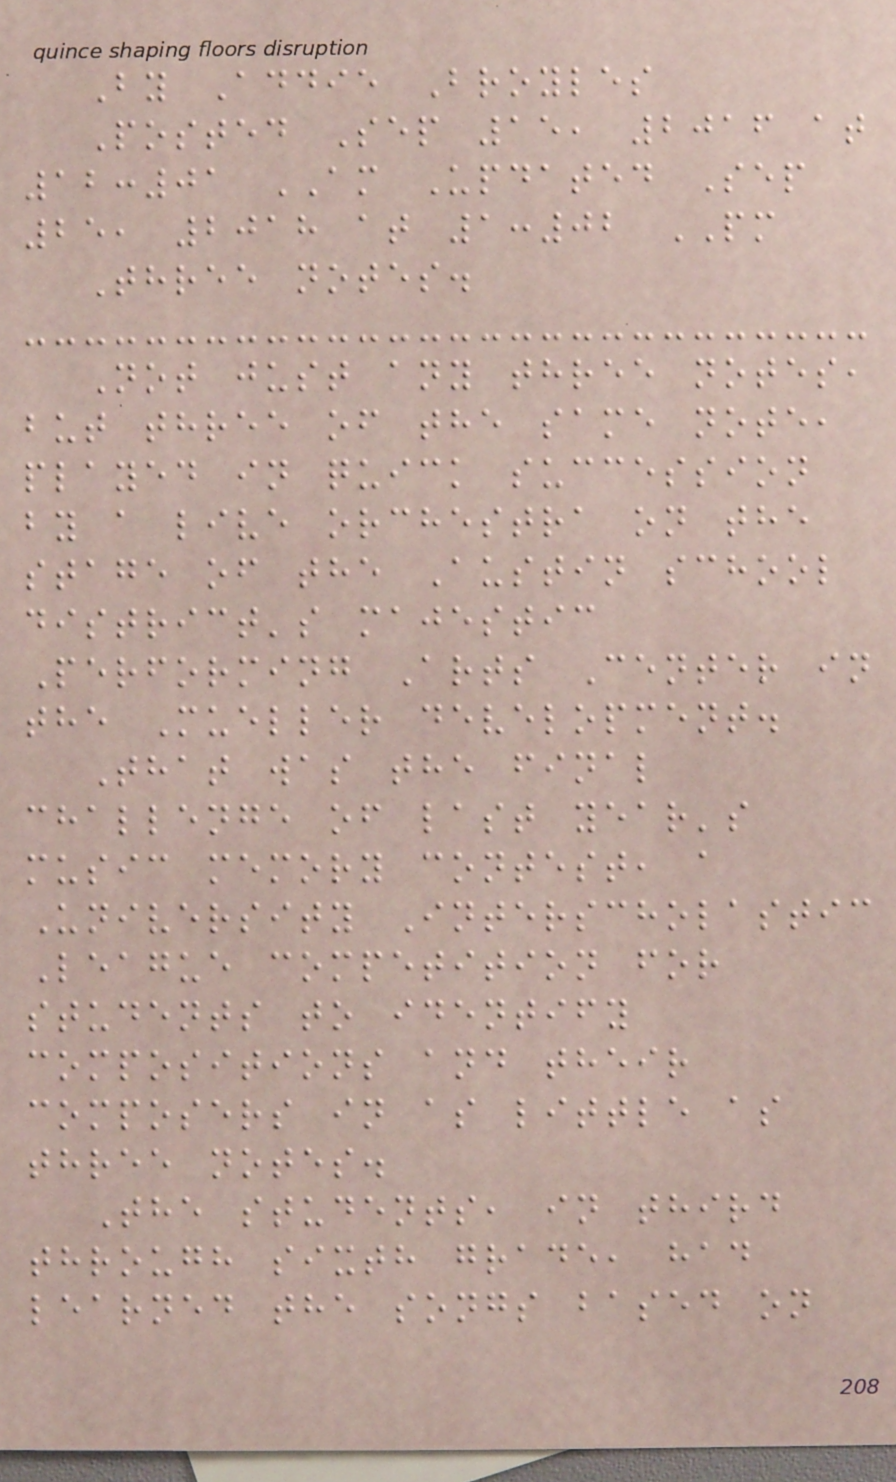By Addie Broyles
Posted Sep 15, 2016 at
12:01 AM Updated Sep
25, 2018 at 1:02 PM
Three notes.
Not just any three notes,
but three of the same note,
played in quick succession
by a live orchestra on the
stage of the Austin school
district's majestic
Performing Arts Center in
the Mueller development.
That was the final
challenge of last year's
music memory contest, a
University Interscholastic
League competition for
students to identify
compositions and their
composers in as little as
three notes.
The students, in third
through sixth grade, had
learned the songs based on
